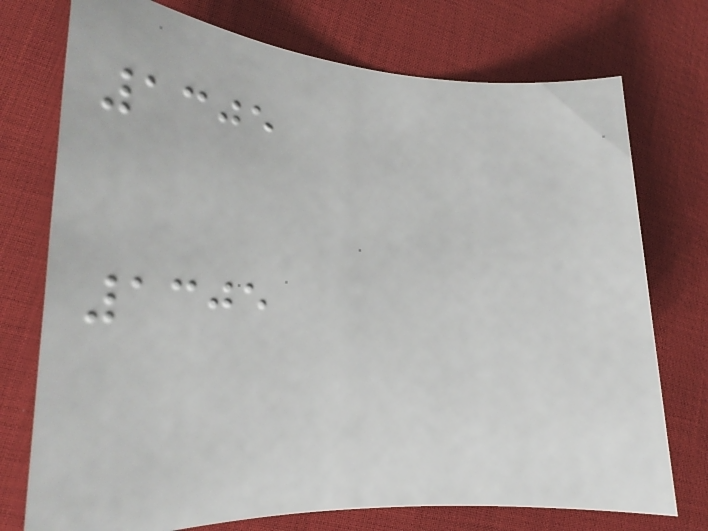1305
1305
